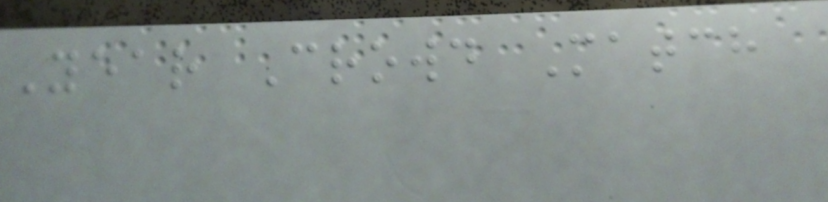Year Crowd Match
